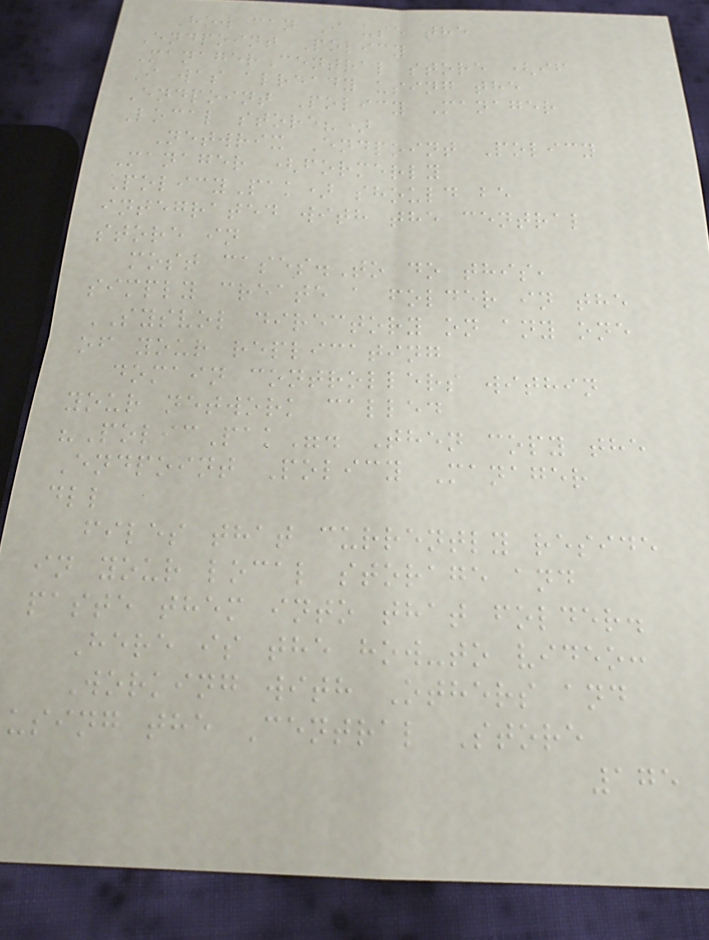How can I use the
Endpoint Policy
ManagerCentral store (if
I was already using the
Endpoint Policy Manager
Local store?)
Netwrix Endpoint Policy
Manager (formerly
PolicyPak) should be
integrated with the central
store in
most cases.To do this,
simply create a folder in the
SYSVOL directory on any one
of your replicating
domain controllers within
your network called
"PolicPak". Then copy the
Endpoint Policy Manager
dll
files that currently reside
in your local storage and
paste them into that folder.
Here is the how-to video:
Working with Others and
using the Central Store
175
